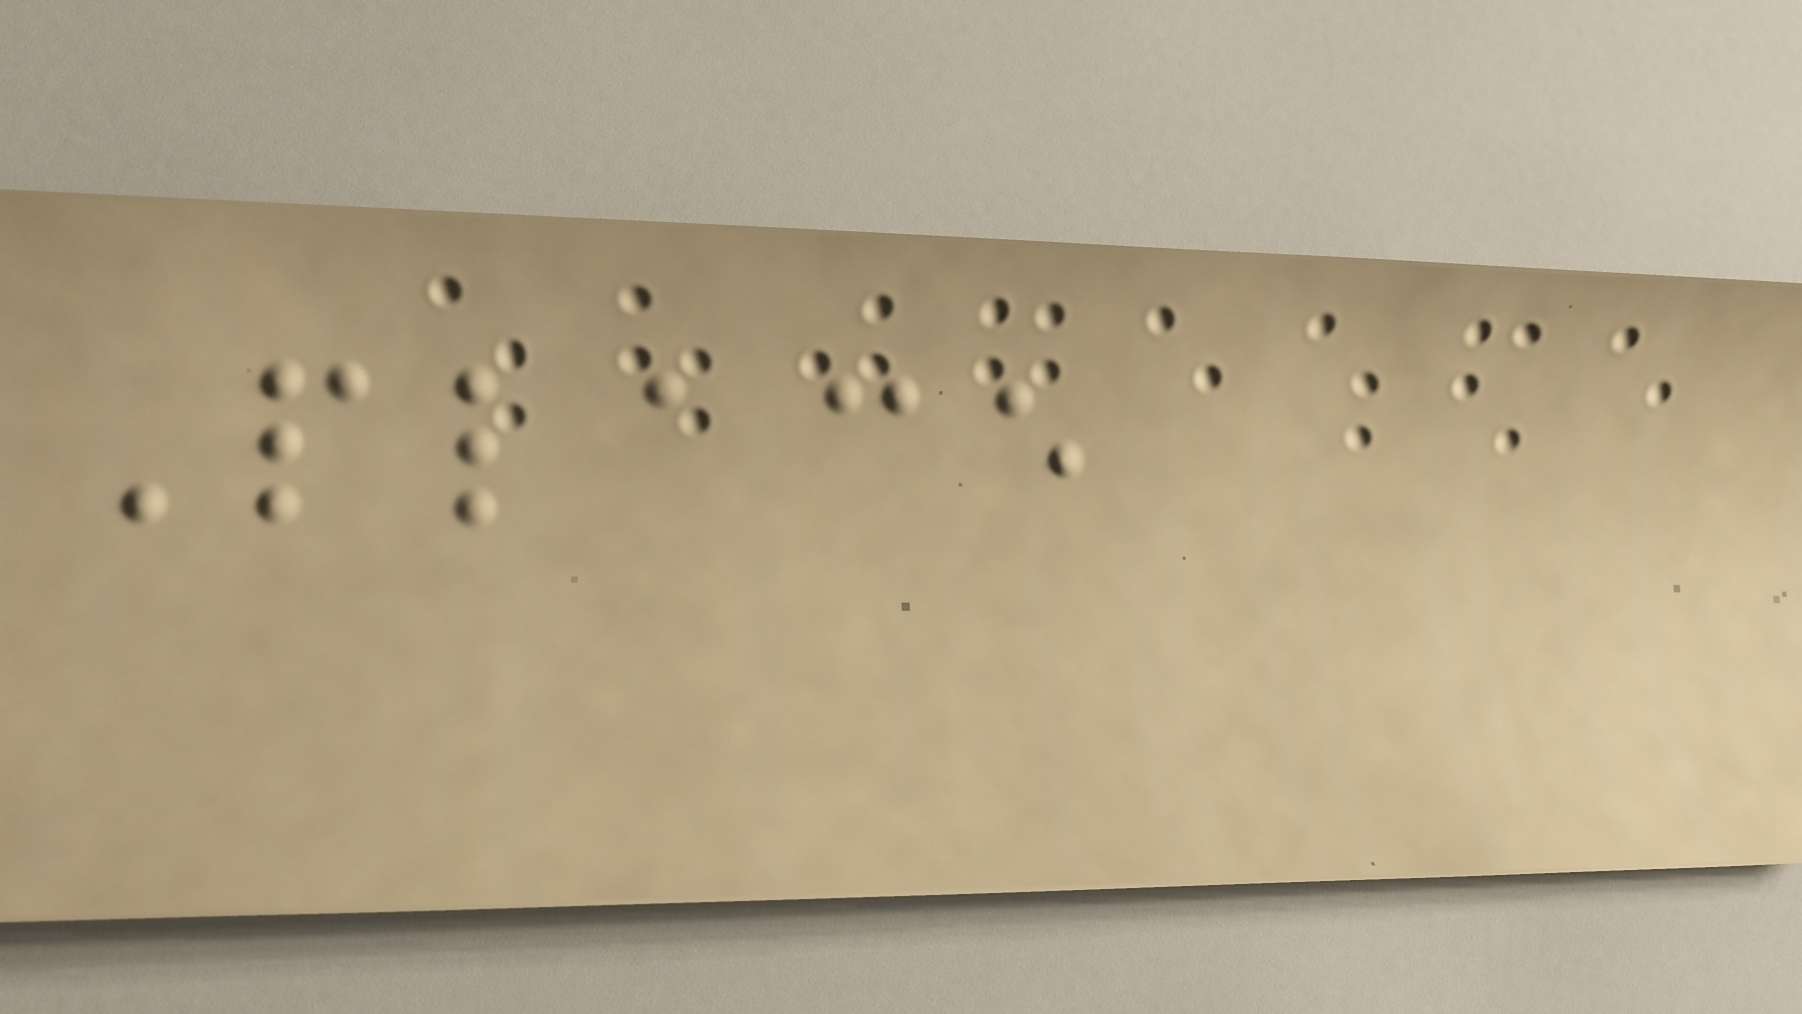Place
